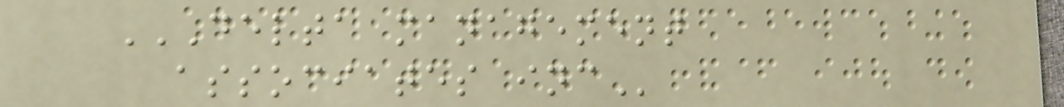DELTA MANAGEMENT
ASSOCIATES INC
